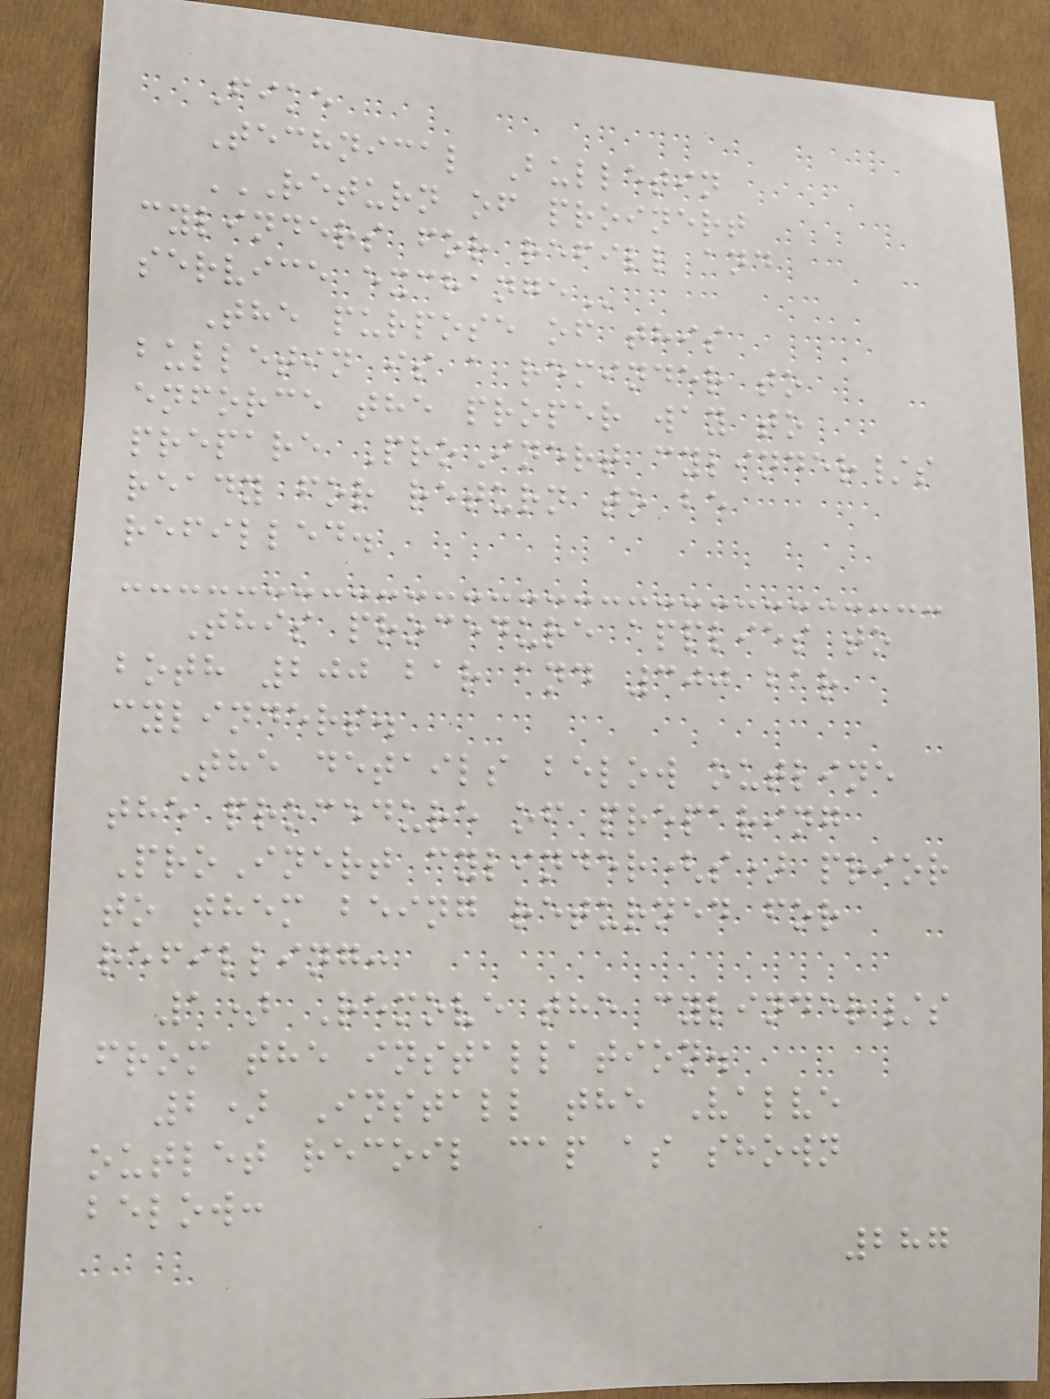Fike
Technical Bulletin
RETURN OF PROINERT
CYLINDERS FOR REFILL AND
SERVICE EXCHANGE
The purpose of this
bulletin is a reminder to
enforce the proper way to
prepare ProInert cylinder/s
ready for return to be
refilled.
This procedure applies to
both 200 bar and 300 bar
cylinders.
The details below outline
the procedure of preparing
ProInert cylinder(s) prior
to them being returned for
refilling:
1) Remove the cylinder/s
from the installation.
2) Install the Valve
outlet recoil cap as shown
below:
287
